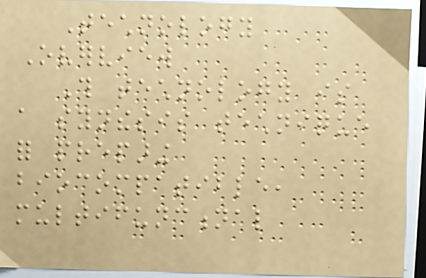Technology
Overview
This technology is
a synthesis technique
for preparing
biocompatible,
multifunctional
